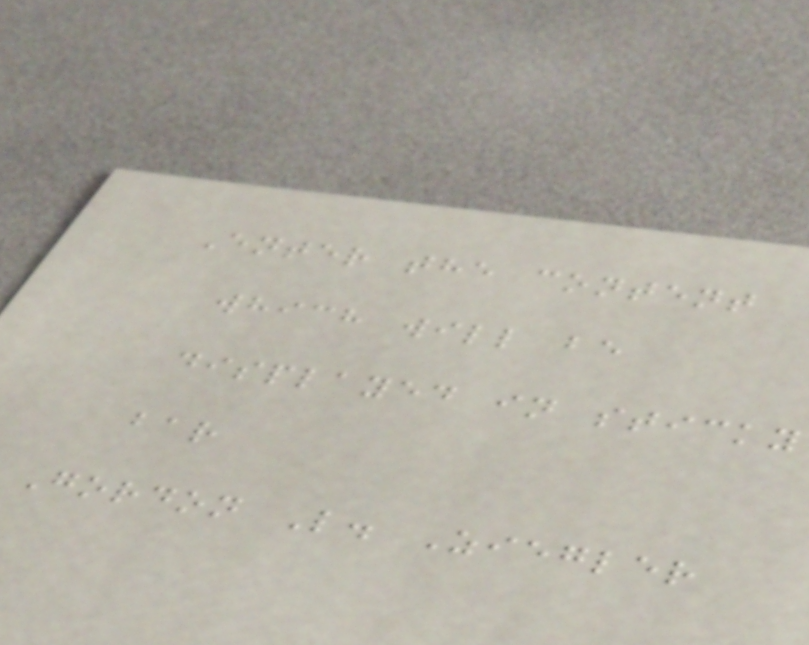Enter the content
which will be
displayed in sticky
bar
Gordon L. Ziegler
